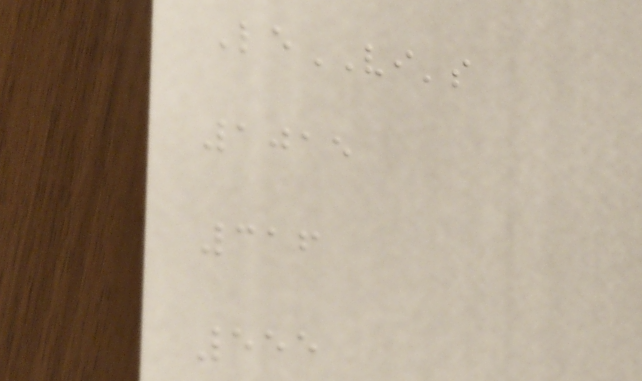LeVI's
1015
316
555
